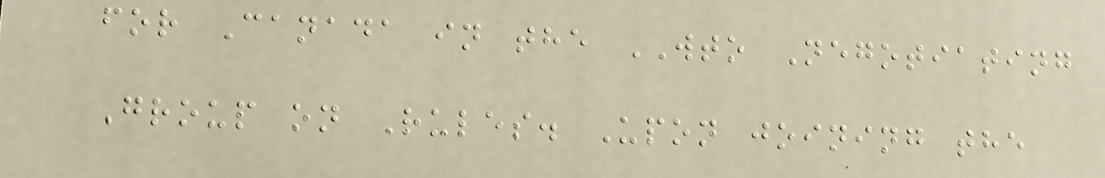for Canada in the WTO Negotiating
Group on Rules. Upon joining the
